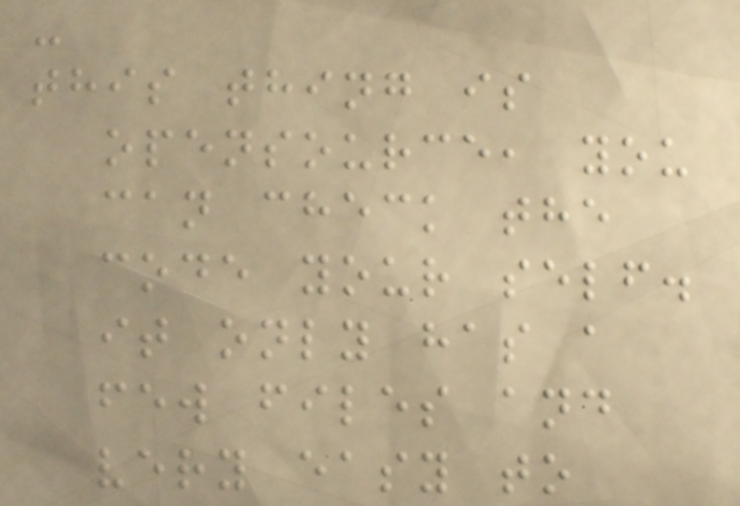-
this thing is
opensource, you
can check the
code your self.
it only has a
few files and
very easy to
